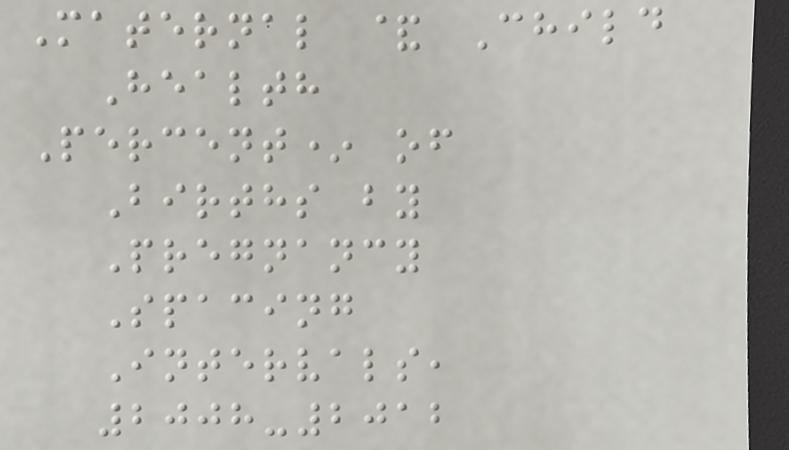Maternal & Child
Health
Percent* of
Births by
Pregnancy
Spacing
Intervals,
2008-2012
